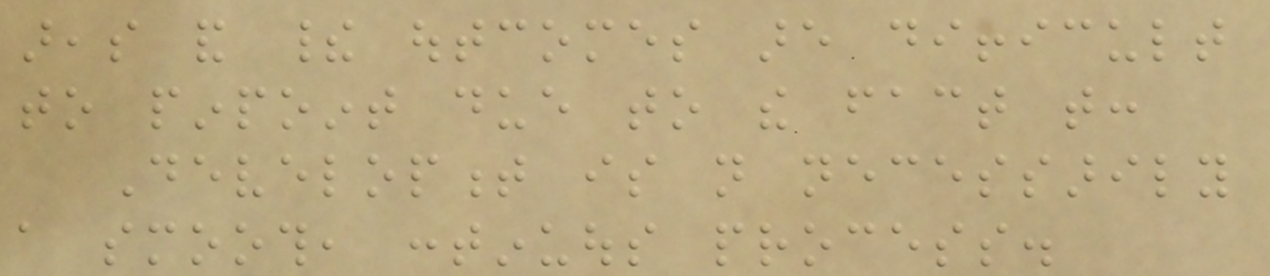areas and their outcomes are difficult
to pinpoint due to the fact that:
Development is not necessarily
a smooth, continuous process.
